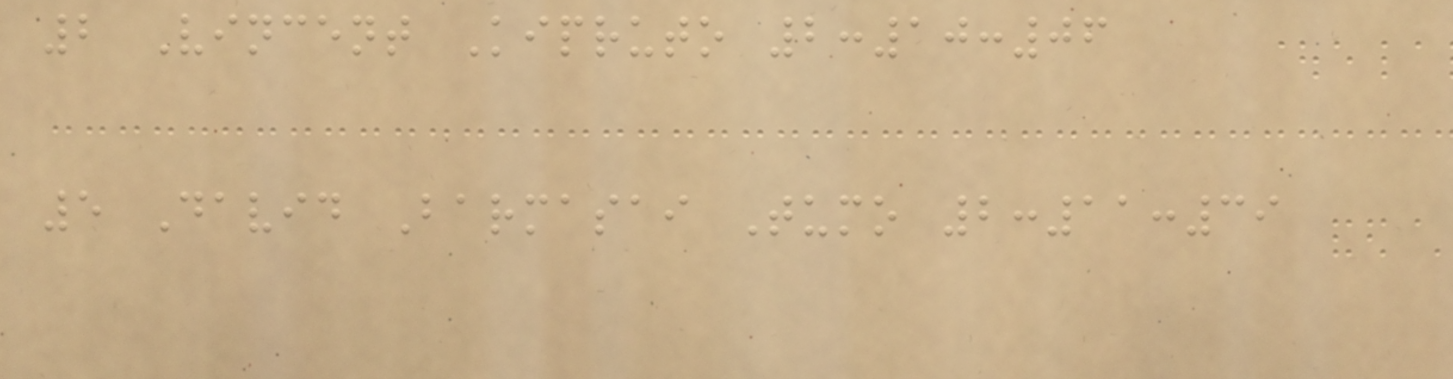2 Vincent Kipruto 2:10:06
5 David Barmasai Tumo 2:11:39
